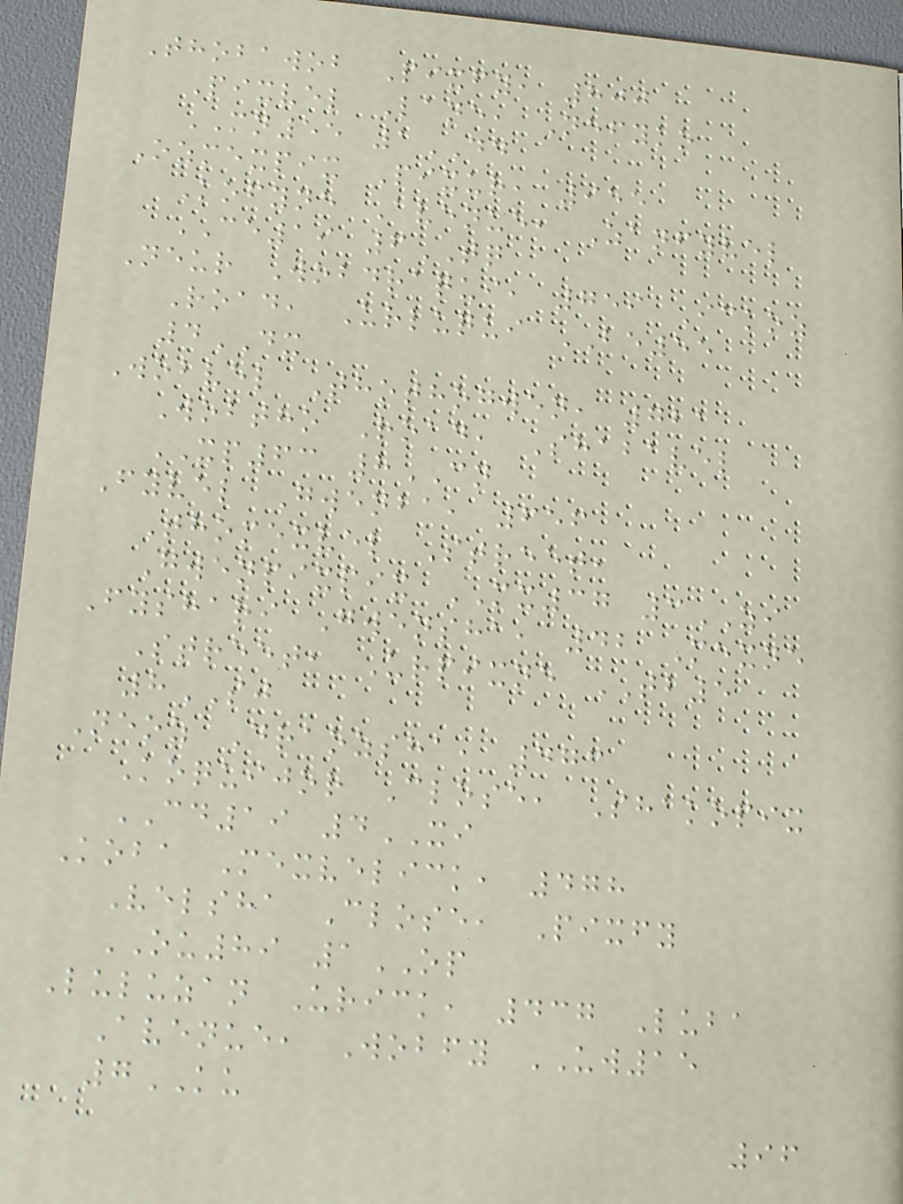Thobawob Pixfy, 800
Pixvel Lane, Nefyko
MN55 1DD
Ozmexpix Pixur, 955
Kofyne Avenue, Zanfyvel
CE19 6TQ
Neur Wobdraqui, 759 Ickoz
Road, Urluqui BE55
4DX
Wobvel Thothogwen, 721
Wobtho Road, Shabavel
XP63 8CN
Fyvel Gwenba, 656
Thomexvel Street,
Gwenpixpix MX37 3ZI
Fyshari Gwensha, 42 Mexne
Street, Urpixne TB5
8SJ
Neoz Draozsha, 473
Koquijor Close, Shakopix
CD19 4XI
Koba Mexvelick, 478
Velsha Close, Pixfy
OU89 1OP
Luluzan Urick, 437 Luba
Avenue, Wobfy UW15
7KU
96
